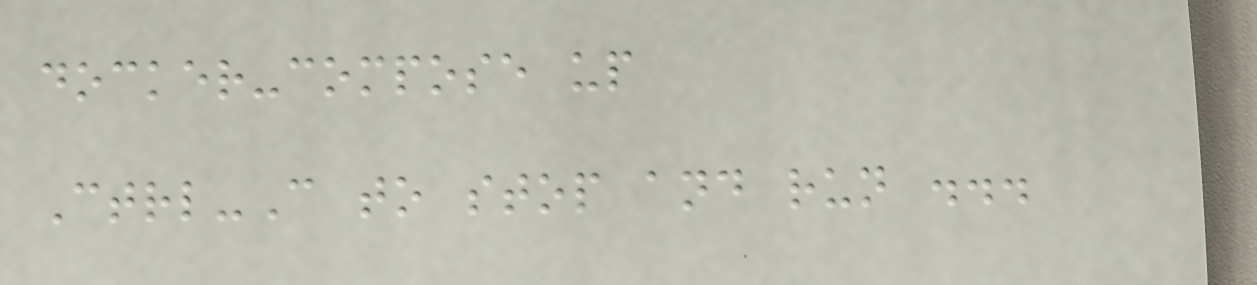docker-compose up
Ctrl-C to stop and run ...
